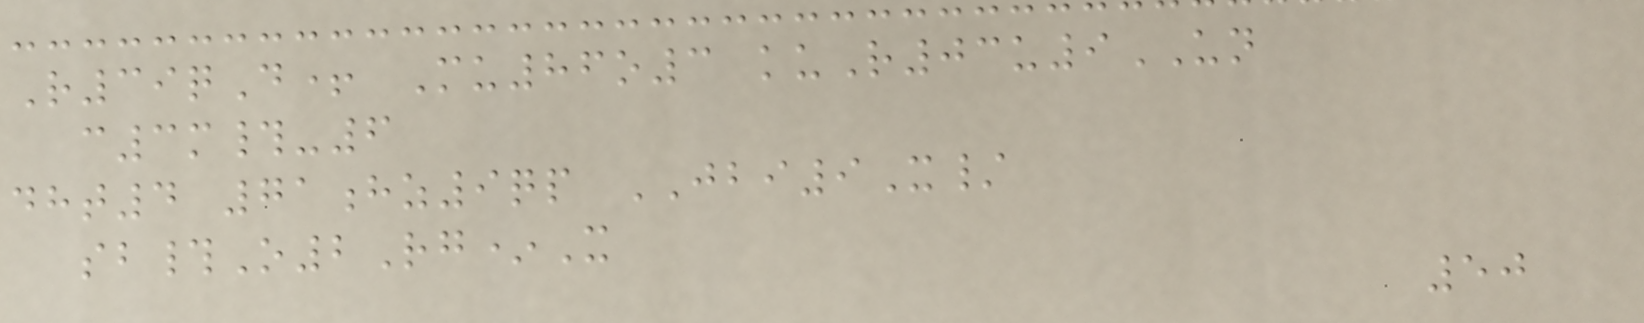R39qD+ Mu86o3 kuR03u9UN
c3m#-6
dht4 71hz9qp JBI9X/
sb#O2Rg*X
50
